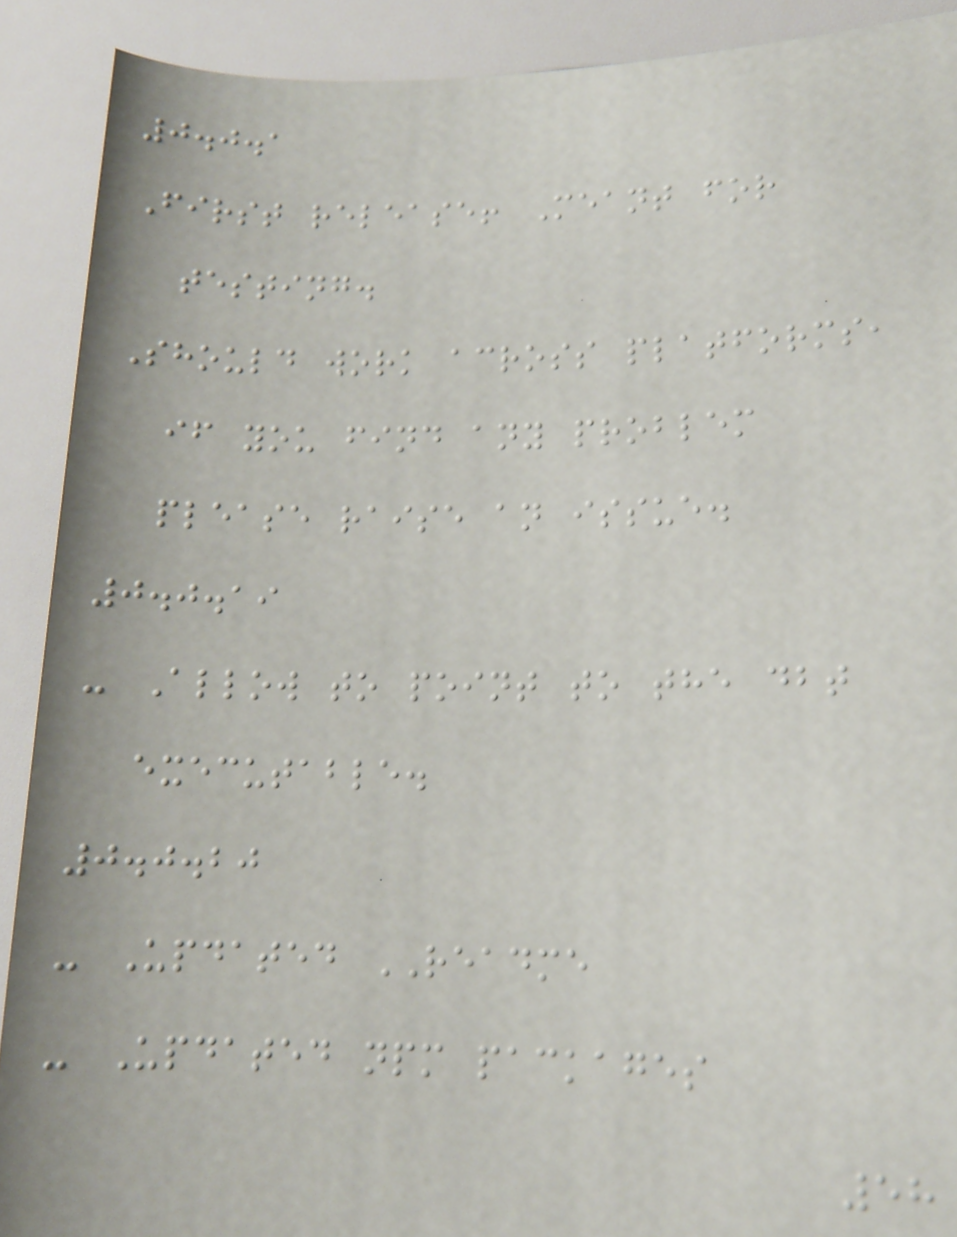0.0.1
First release! Meant for
testing.
Should work across platforms,
if you find any problem
please raise an issue.
0.0.19
- Allow to point to the dbt
executable.
0.0.20
- Updated README
- Updated npm packages
58
